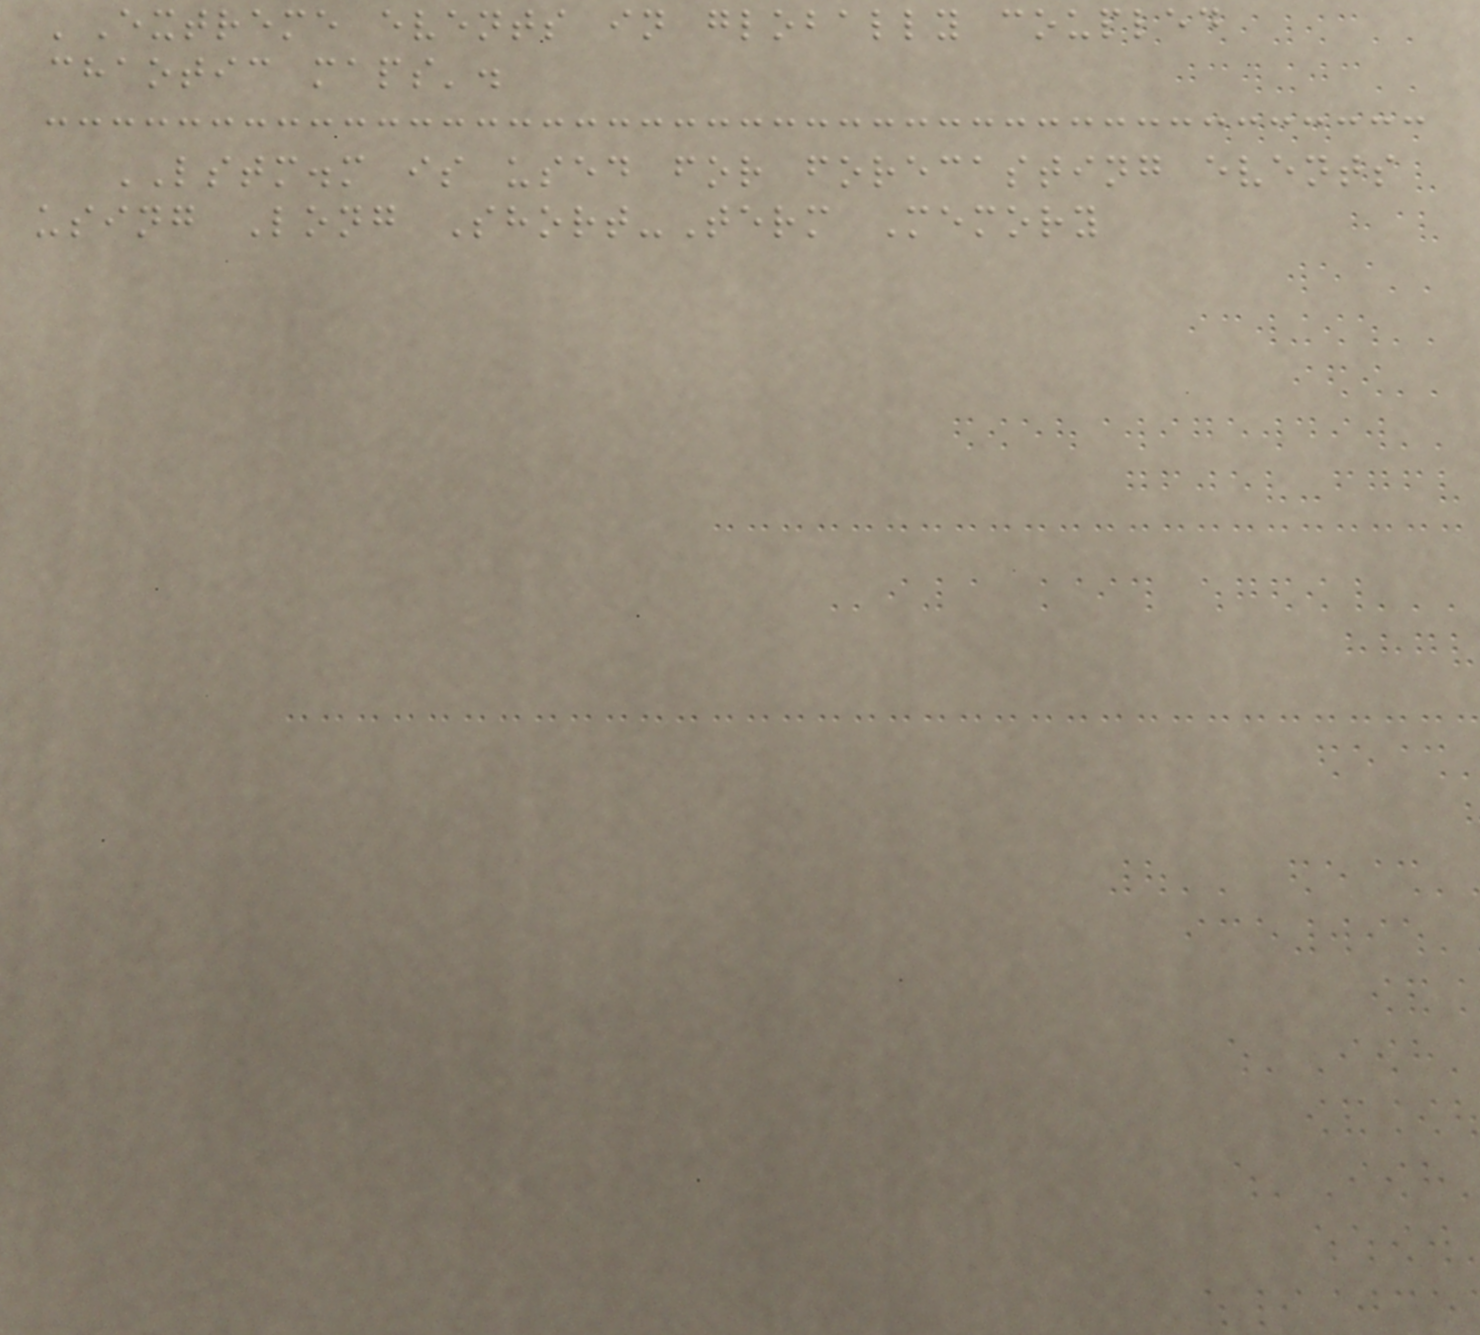'Extreme events in globally coupled
chaotic maps'.
LSTM.m is used for forecasting events
using Long Short-Term Memory
